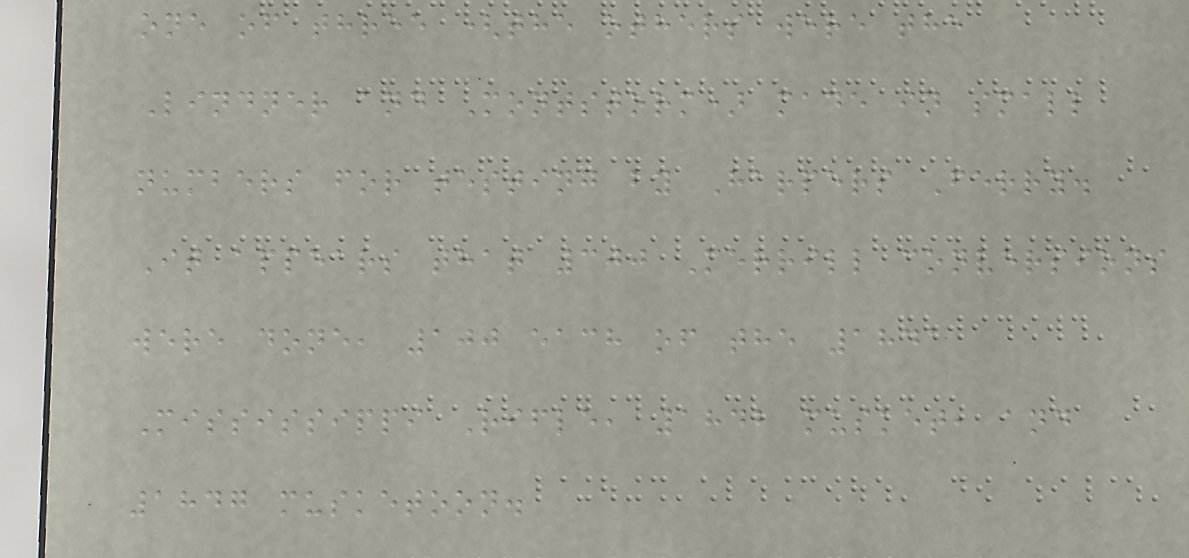one of three (the others were the
Lindner and Montstorm) made in small
numbers for testing by Harpers Ferry.
It appears that 300 Merrill conversions
were done, 100 each of the 1841
Mississippi Rifle, 1842 musket, and
1847 musketoon.
